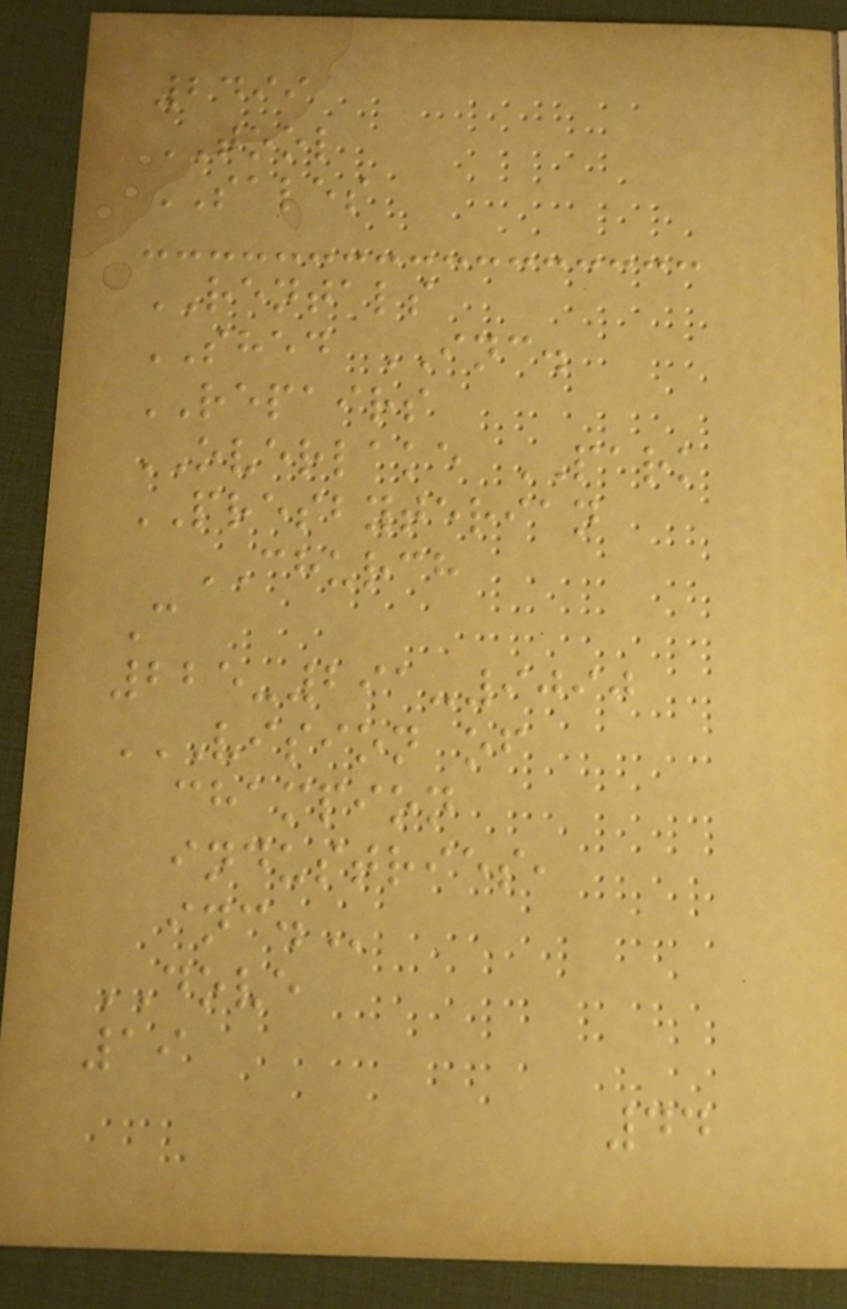2499
TOOL
SALES
RENTALS
SHED INC.
REPAIRS
OVERLAKE PARK
PRESBYTERIAN
CHURCH
C
225-291-9090
VISION OF
CHAMPION
INDUSTRIES,
INC.
DOVE
19
44
